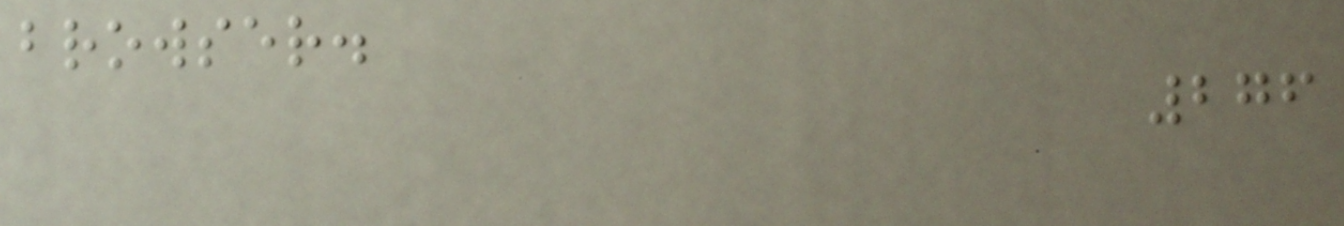browser.
276
